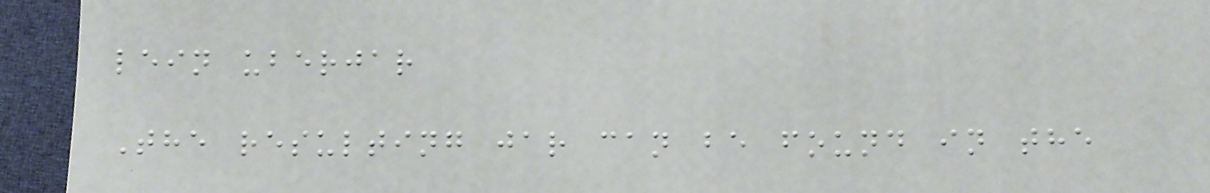lein uberjar
The resulting jar can be found in the
